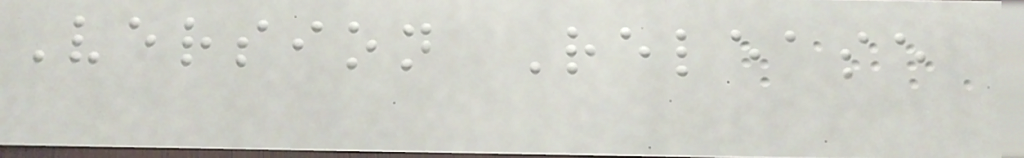Version Release
